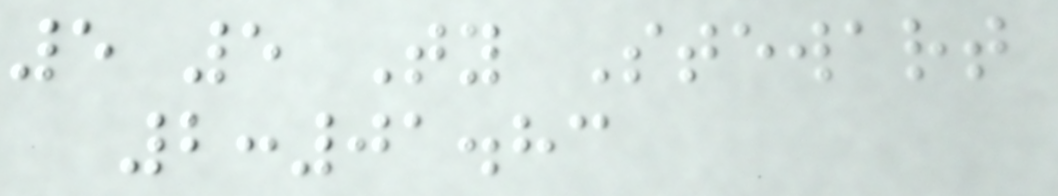5 5 Ty Stewart
2:01.83
